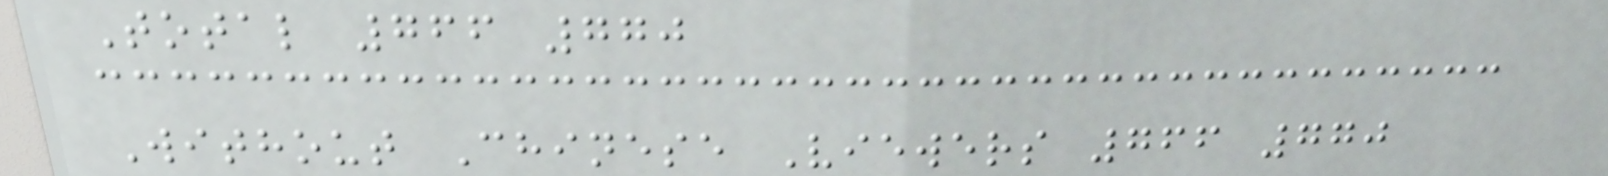Total 766 770
Without Chinese Viewers 766 770
